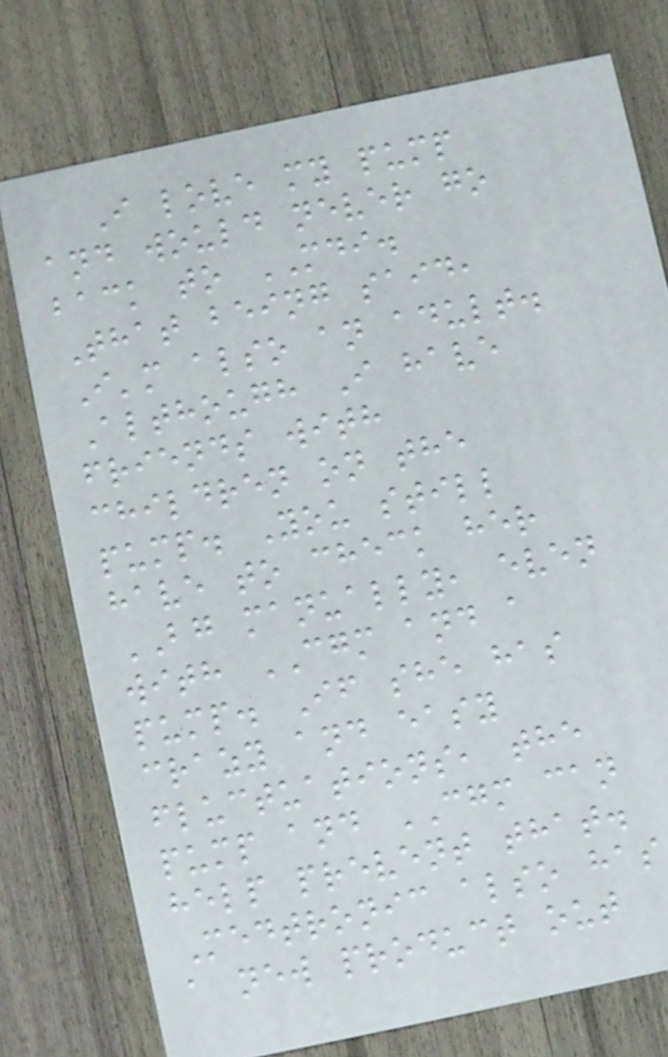I love my pump
and would never go
back to MDI.
That being said,
I'm also an adult.
Although I have
friends with
children on the
pump. You still
have to check her
BG manually, even
with CGM and a
pump. If she has
crazy and easy
fluctuations, the
pump and CGM can
help prevent that.
Medtronic also has
a new product out
